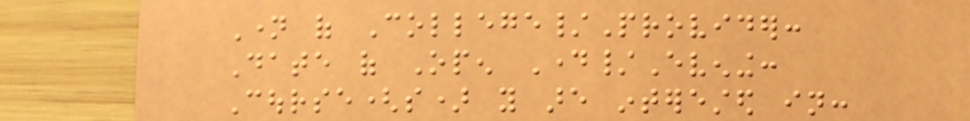Name of College/Provider:
Date of Open Day/Evening:
Course(s) you are interested in:
